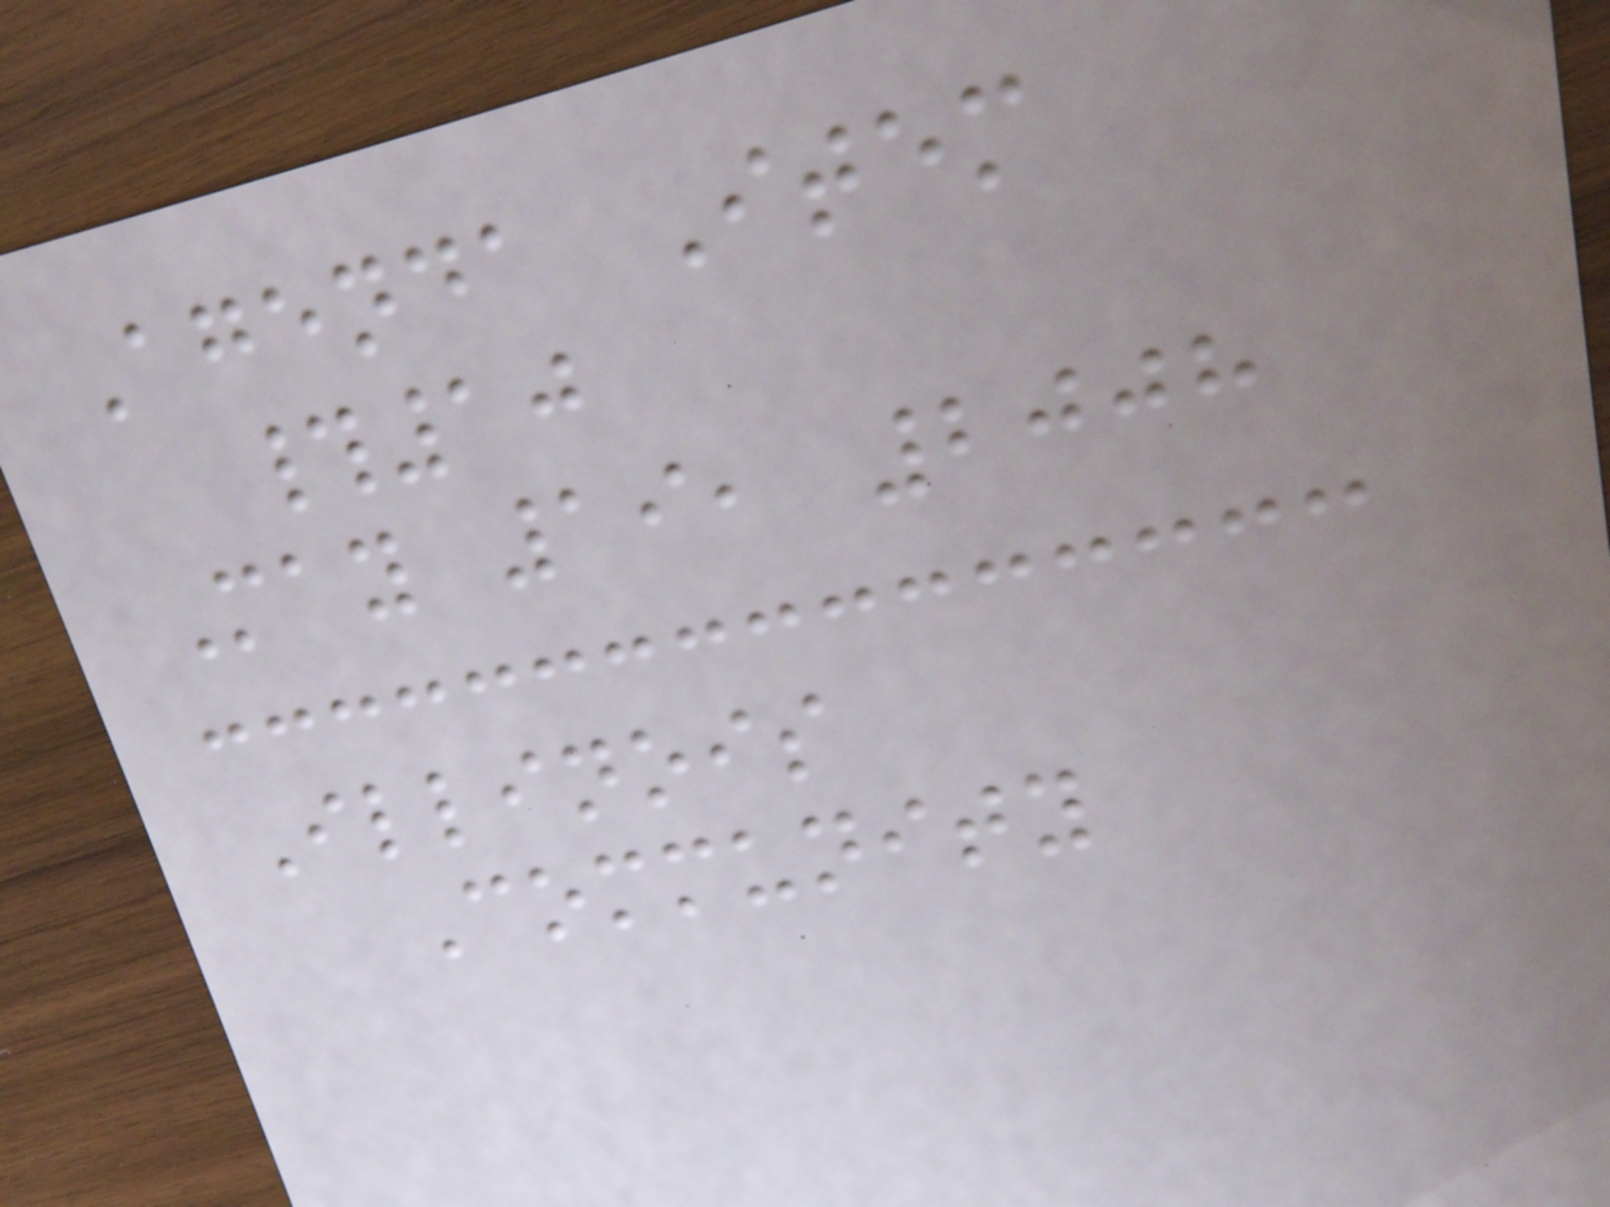Agenda Item
#10
May 19, 2008
Illinois
Community
